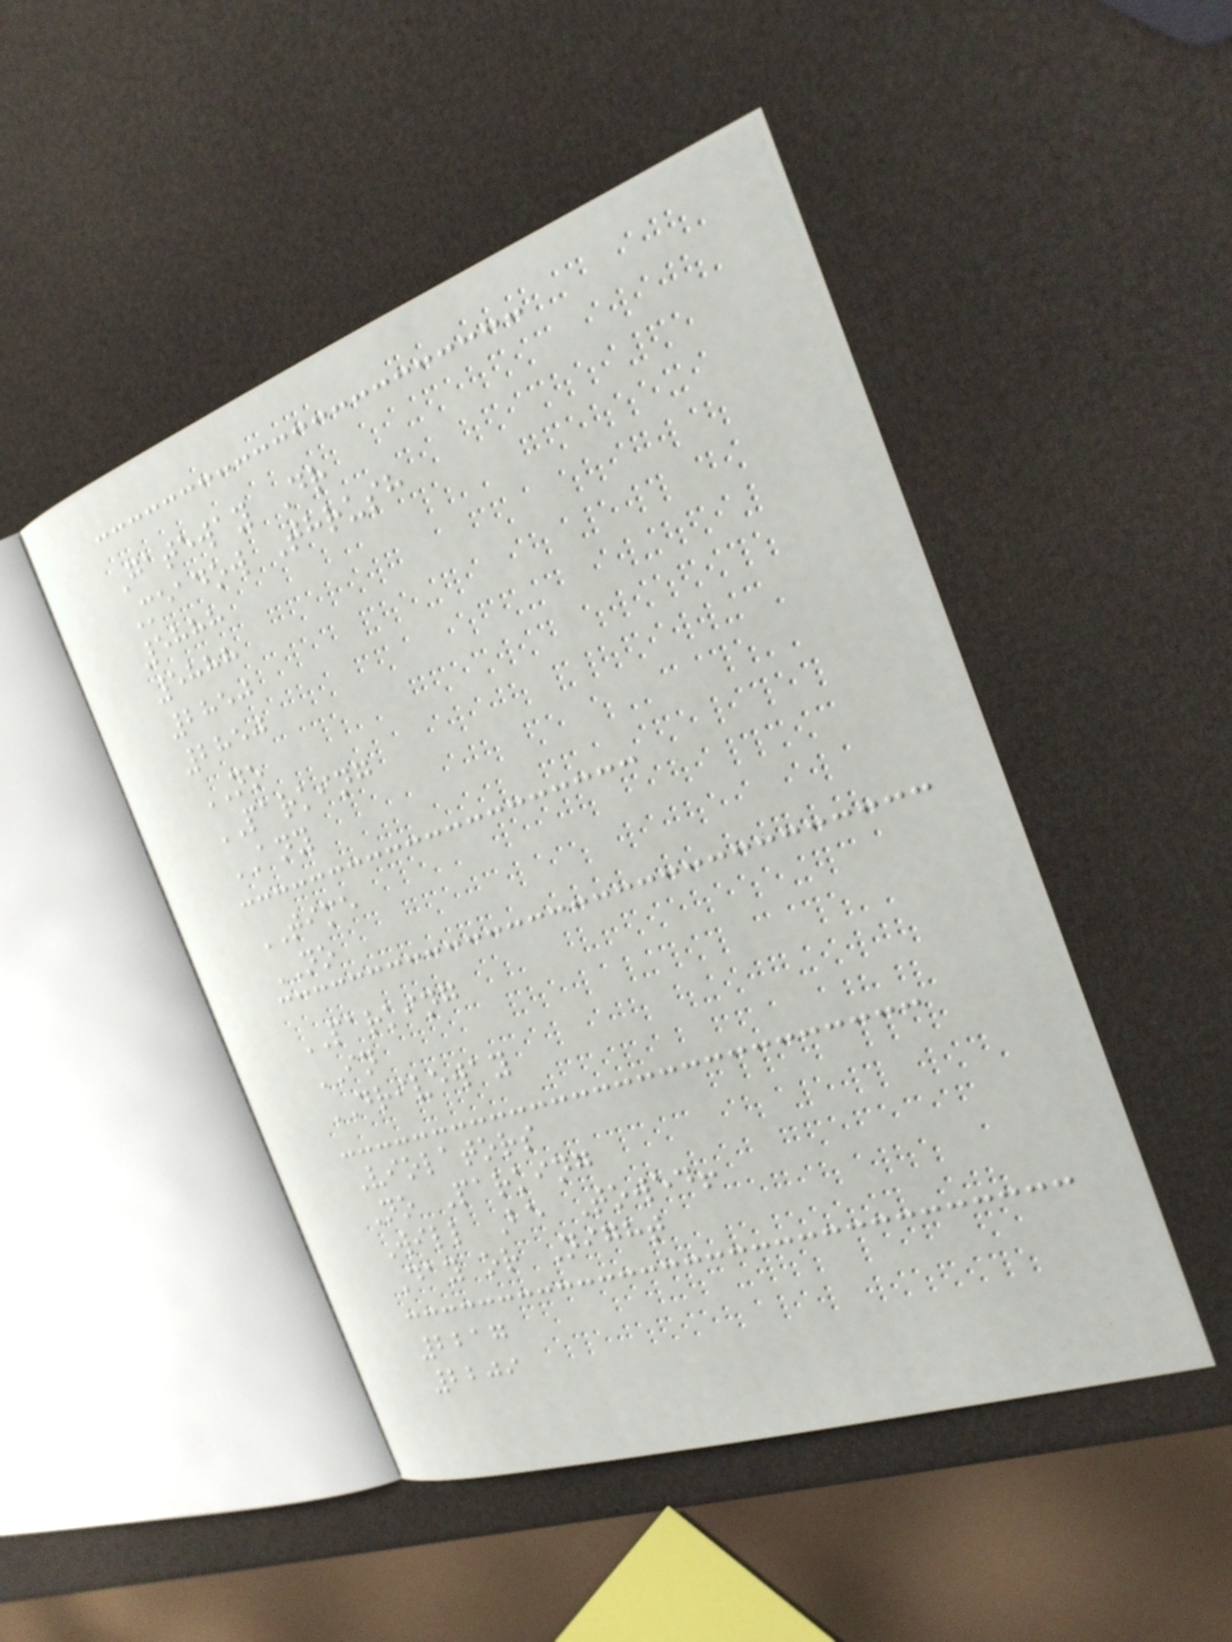Gateway Dr
Meadow Thrush
5888
5888
2850
2850
NO
PARKING
ANY
TIME
NO
PARKING
IN
DRIVEWAY
Violators
No Parking
Will Be Towed!
Day or Night
2217
2209
